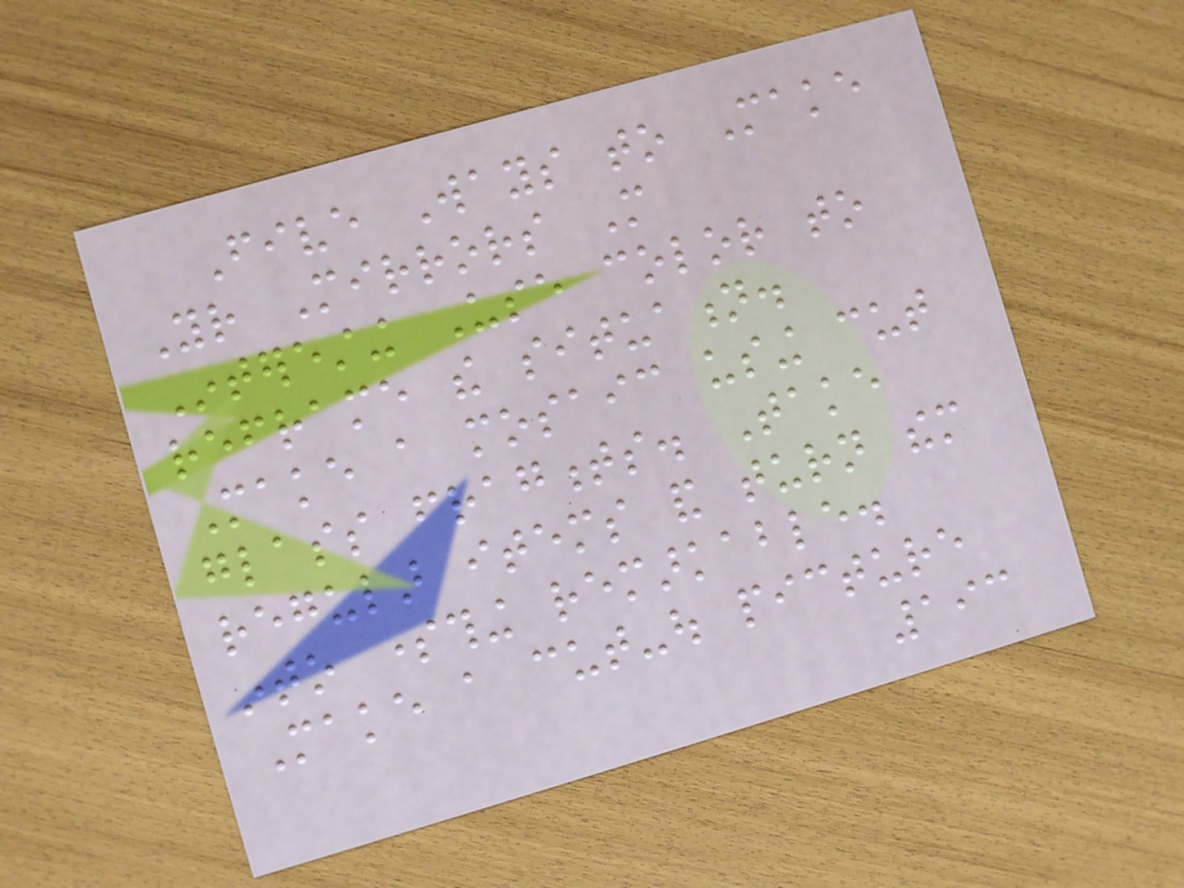Five Ways to Make
Your Mirrors More
Interesting Use color to
reframe the situation.
Make a mosaic using cut
glass fragments. Take
regular items and turn them
into something remarkable.
Make a cut-out picture
193
